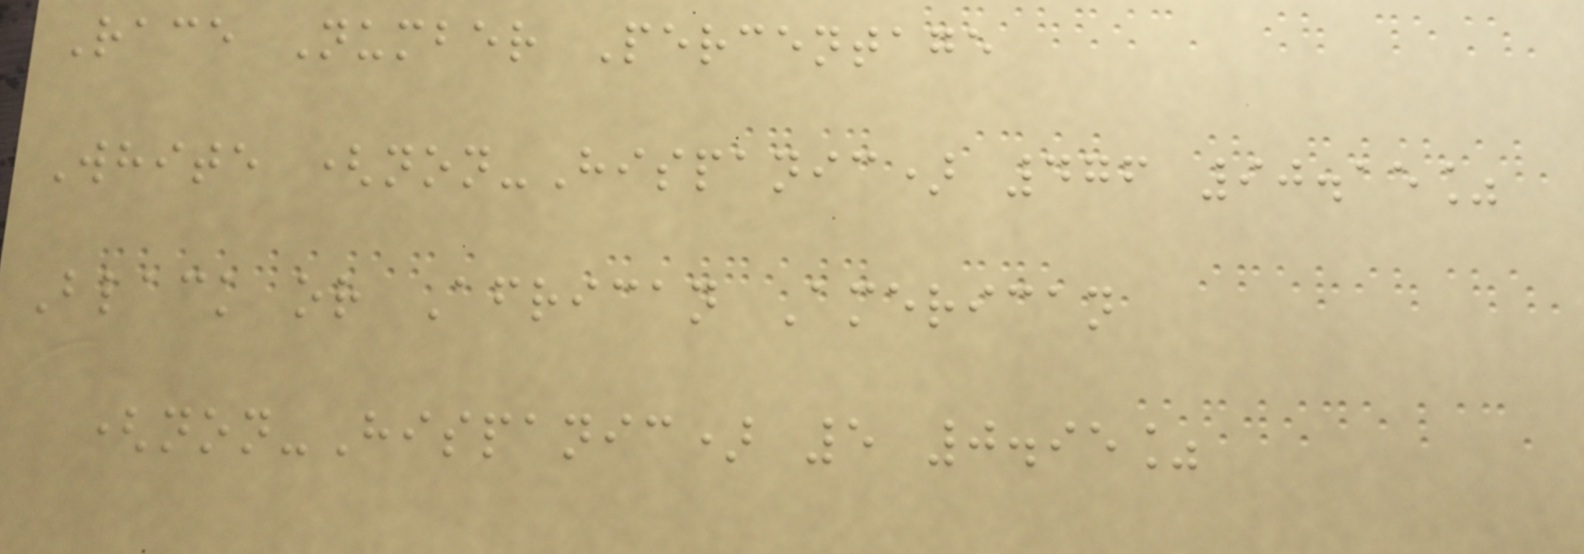Race Number Percentage
White (non-Hispanic) 476 90.15%
Black or African American
(non-Hispanic) 5 0.95%
